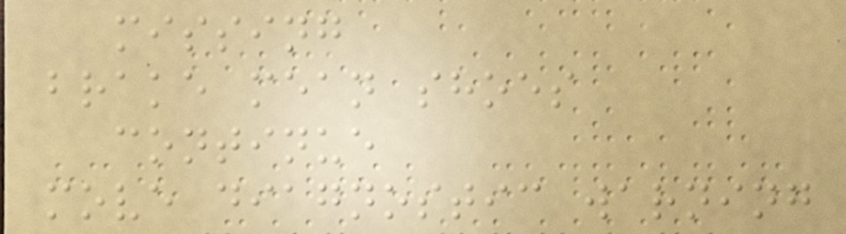missing
brake mean shoes
continue
move diagnostic warning
